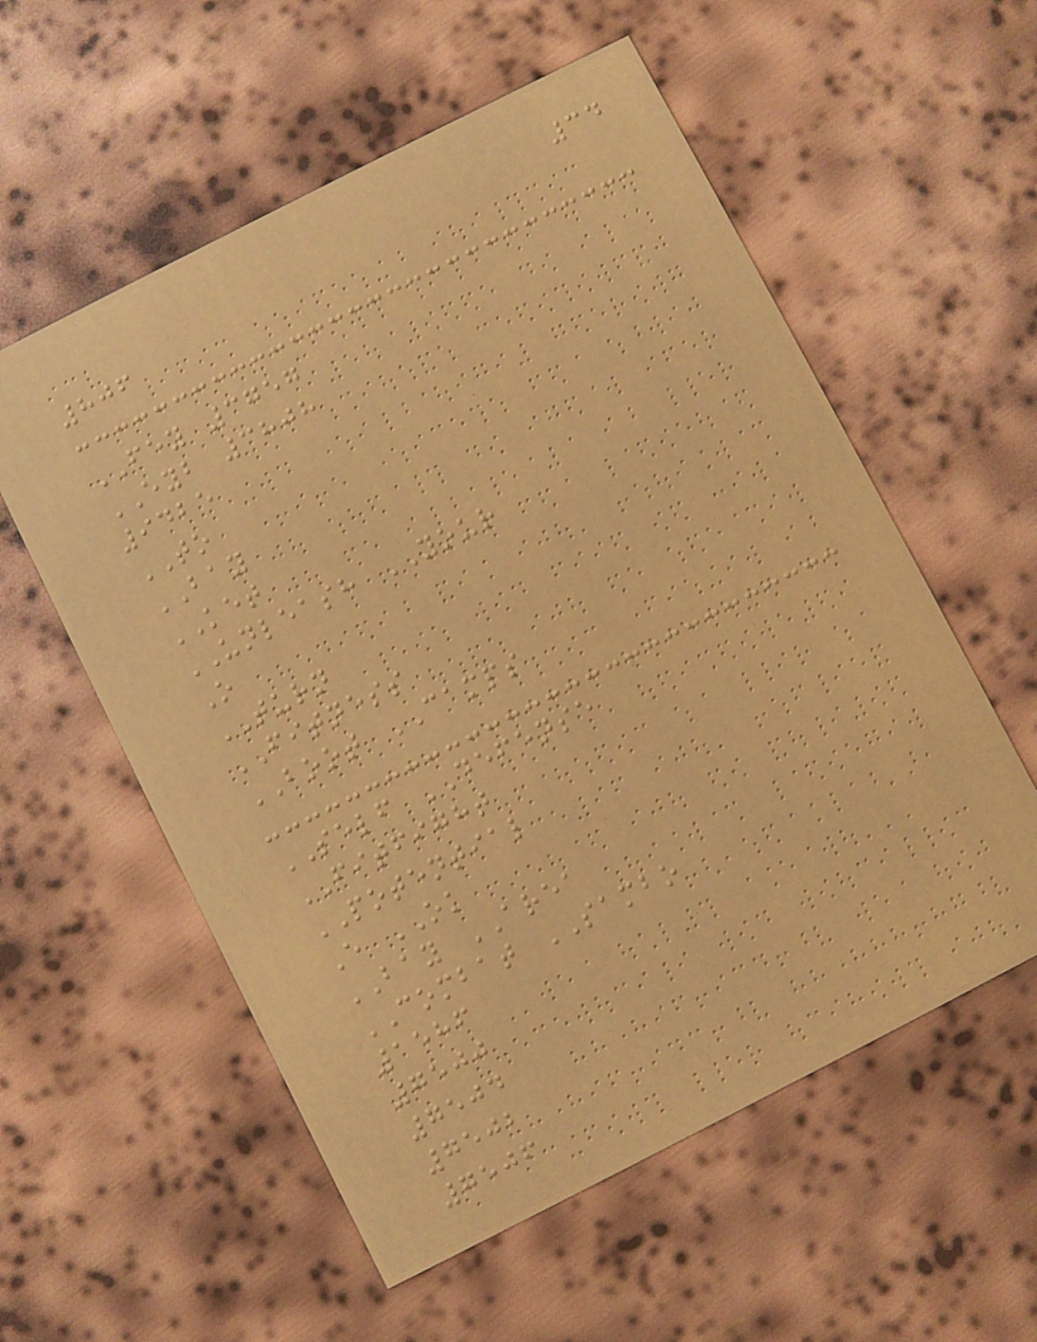34
806
FEY 3757
EYB 3808
9425
TO
BAY
KET
UNLEASH YOUR
O
TURN
FITNESS
BOOT CAMPS
SELF DEFENSE
FITFIGHT
POTENTIAL
E OK
BAY AREA
COMBAT SAMBO
1586
7500
7504
7502
7506
